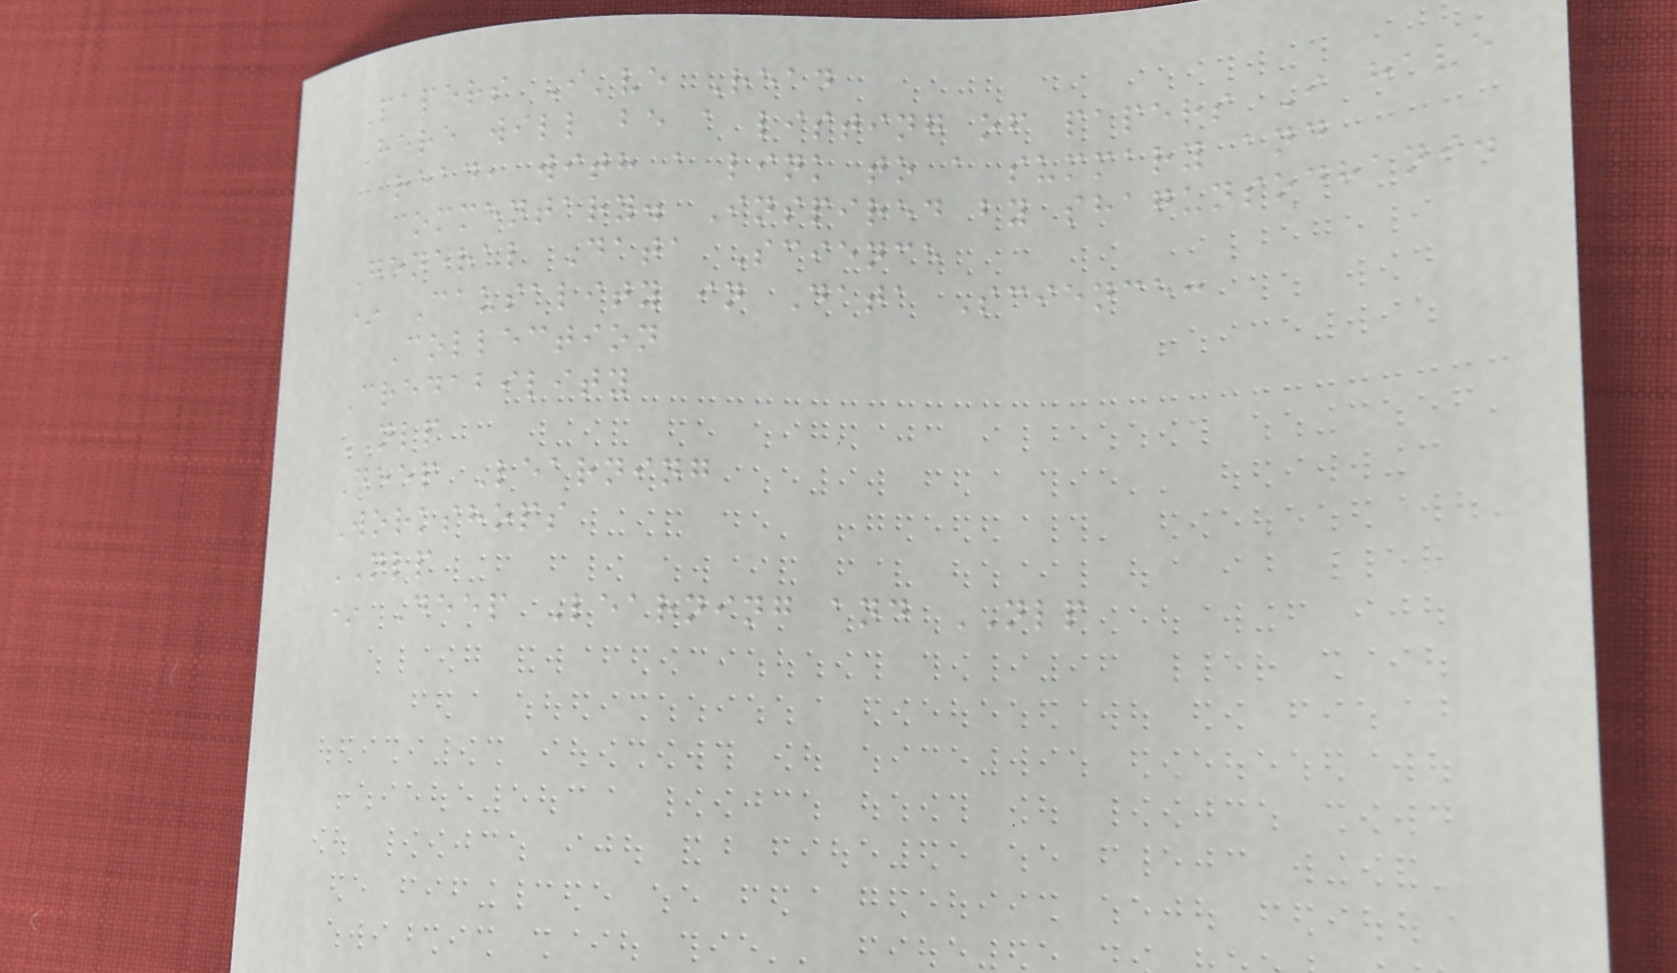Papers I've Read
Here will be a listing of papers I have
read, with a link to a summary and
commentary. Inspired by shagunsodhani.
General Data Science
* Causality in Data Science:
Collection
Credability
NLP
Deep Learning
Workshops
NLP
* Deep Learning and NLP
